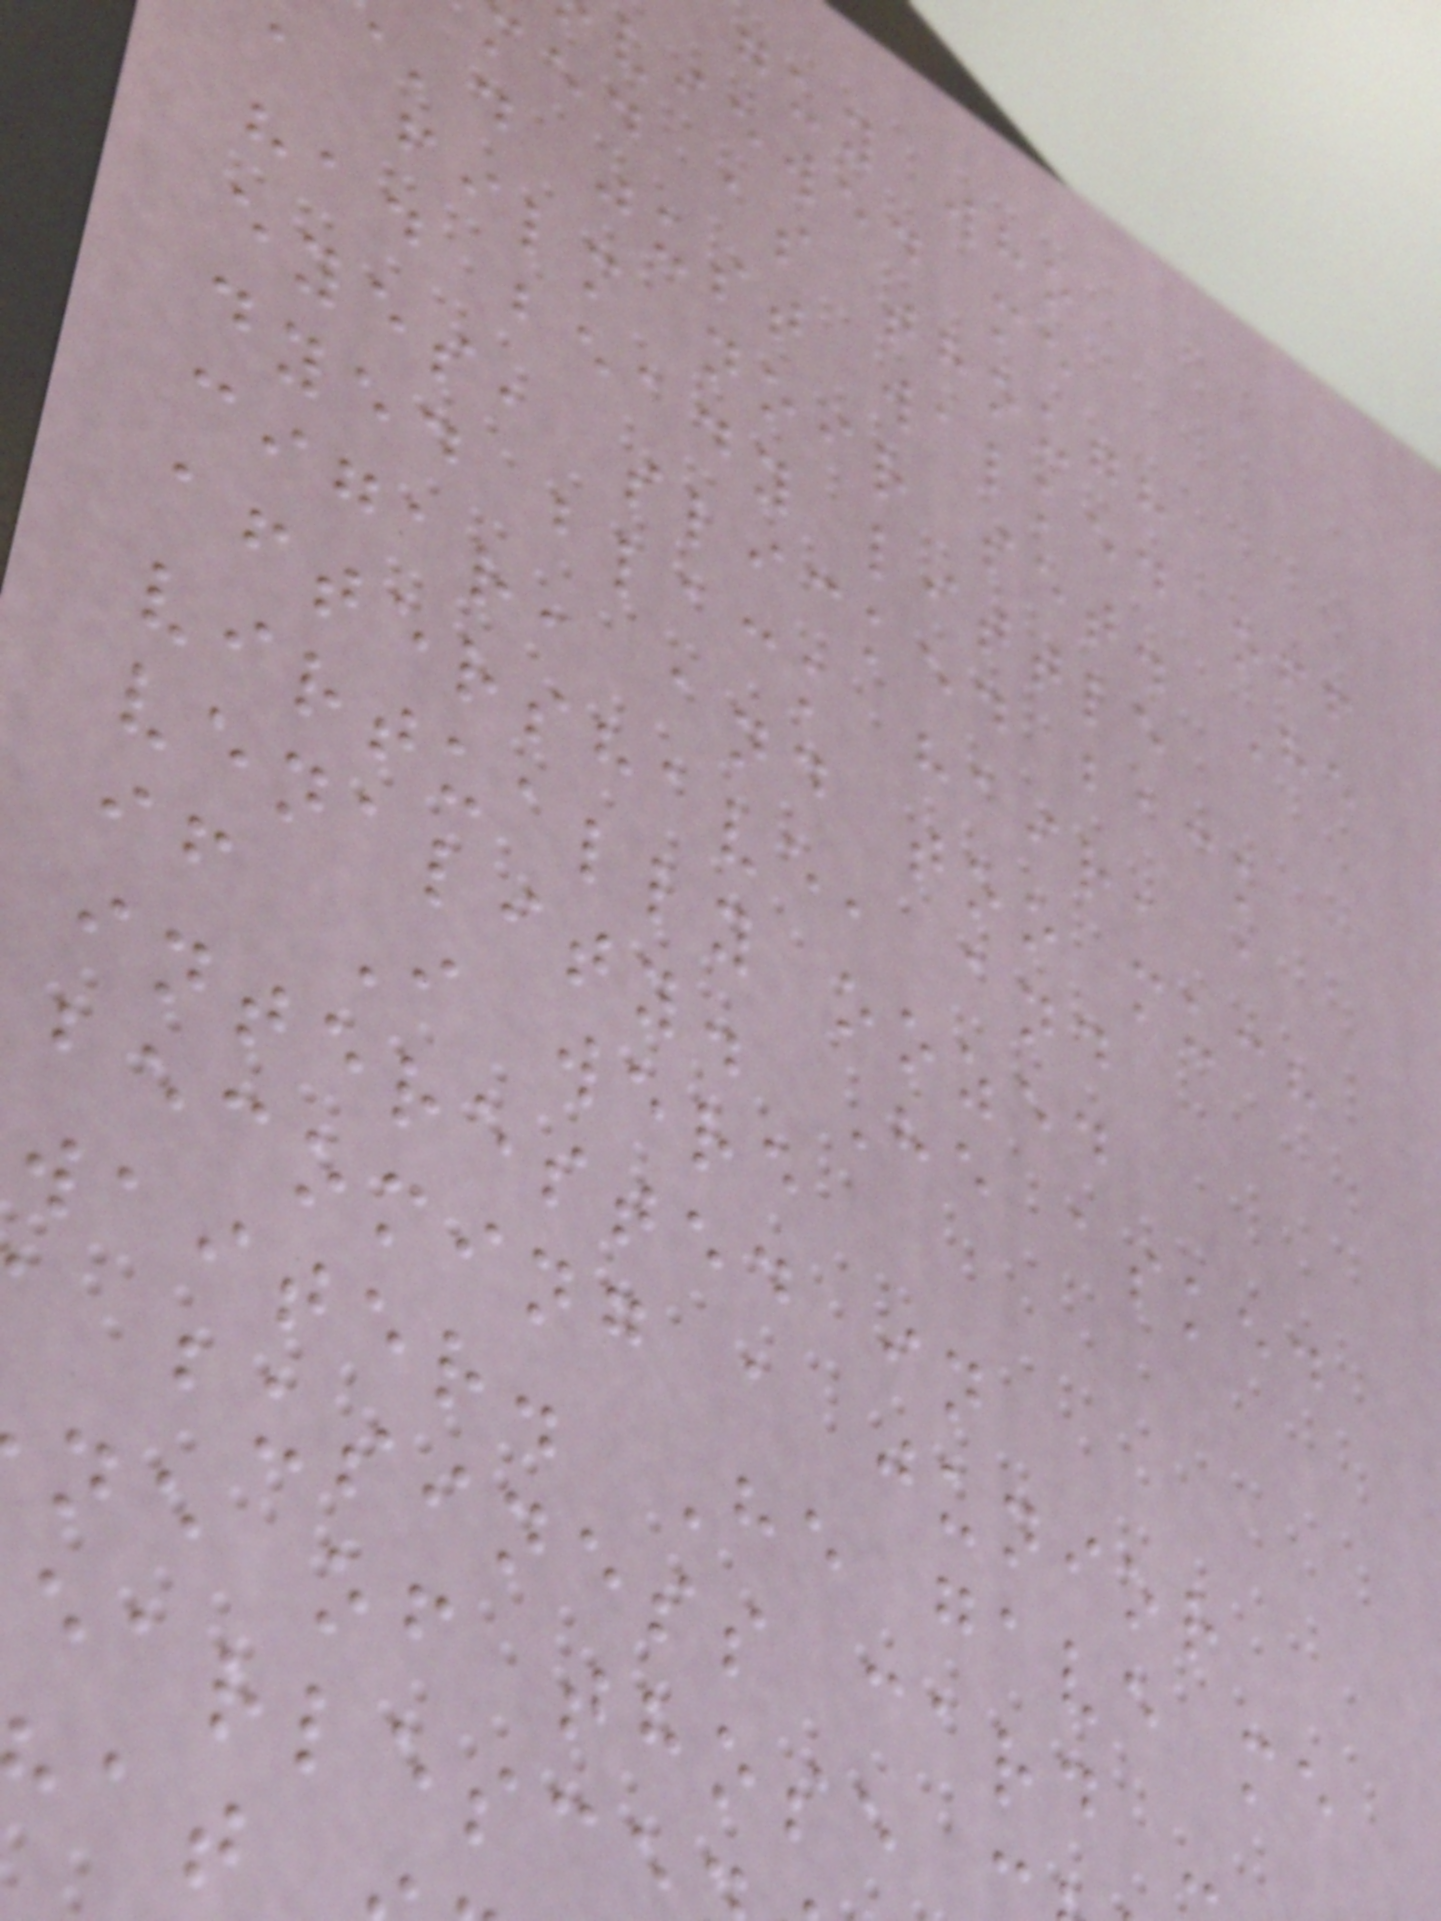guy who
viewed me
med as though
'd just walked off
a film noir set. He
had beady little
eyes, slicked back
dyed black hair, a
cigar, and too much
aftershave, and
virtually oozed
venality. He asked
if I were
interested in
becoming a junior
waiter. He gave me
business card -
ne of those
